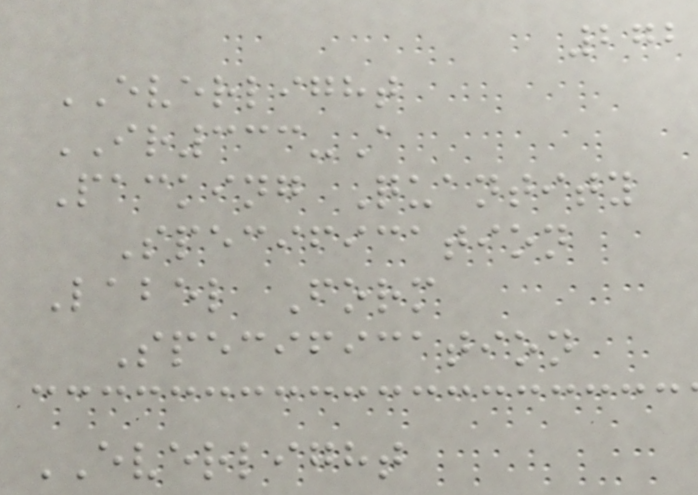272
EVERLIGHT
IR333-A
Packing Quantity
Specification
Label Form
Specification
EVERLIGHT
